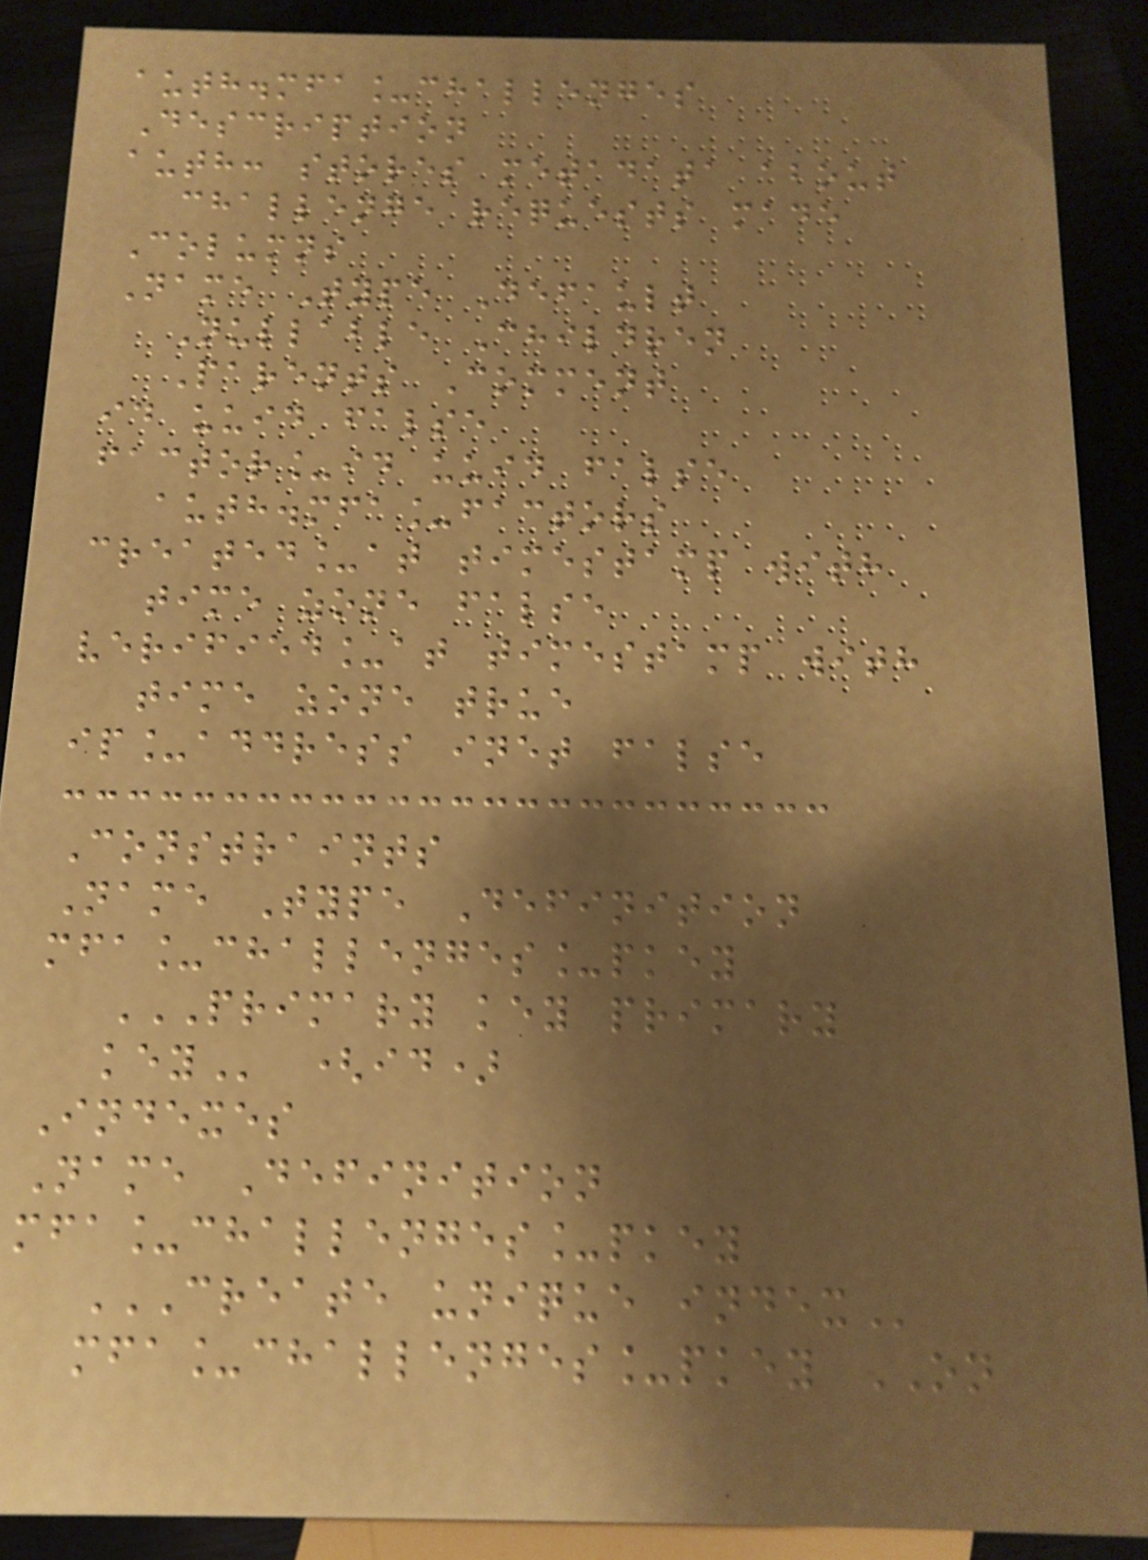auth.mfa_challenges
Description
auth: stores metadata about
challenge requests made
Columns
Name Type Default
Nullable Children
Parents Comment
id uuid false
factor_id uuid false
auth.mfa_factors
created_at timestamp with
time zone false
verified_at timestamp with
time zone true
ip_address inet false
Constraints
Name Type Definition
mfa_challenges_pkey
PRIMARY KEY PRIMARY
KEY (id)
Indexes
Name Definition
mfa_challenges_pkey
CREATE UNIQUE INDEX
mfa_challenges_pkey ON
